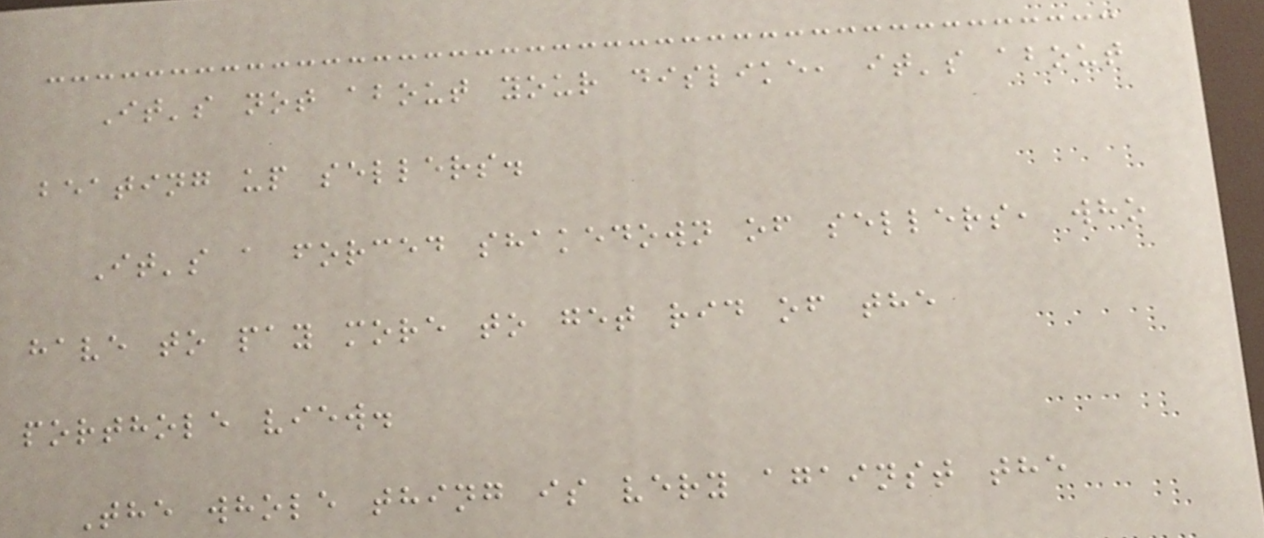It's not about your dislike, it's about
beating up sellers.
It's a forced shakedown of sellers, who
have to pay more to get rid of the
porthole view.
The whole thing is very against the
